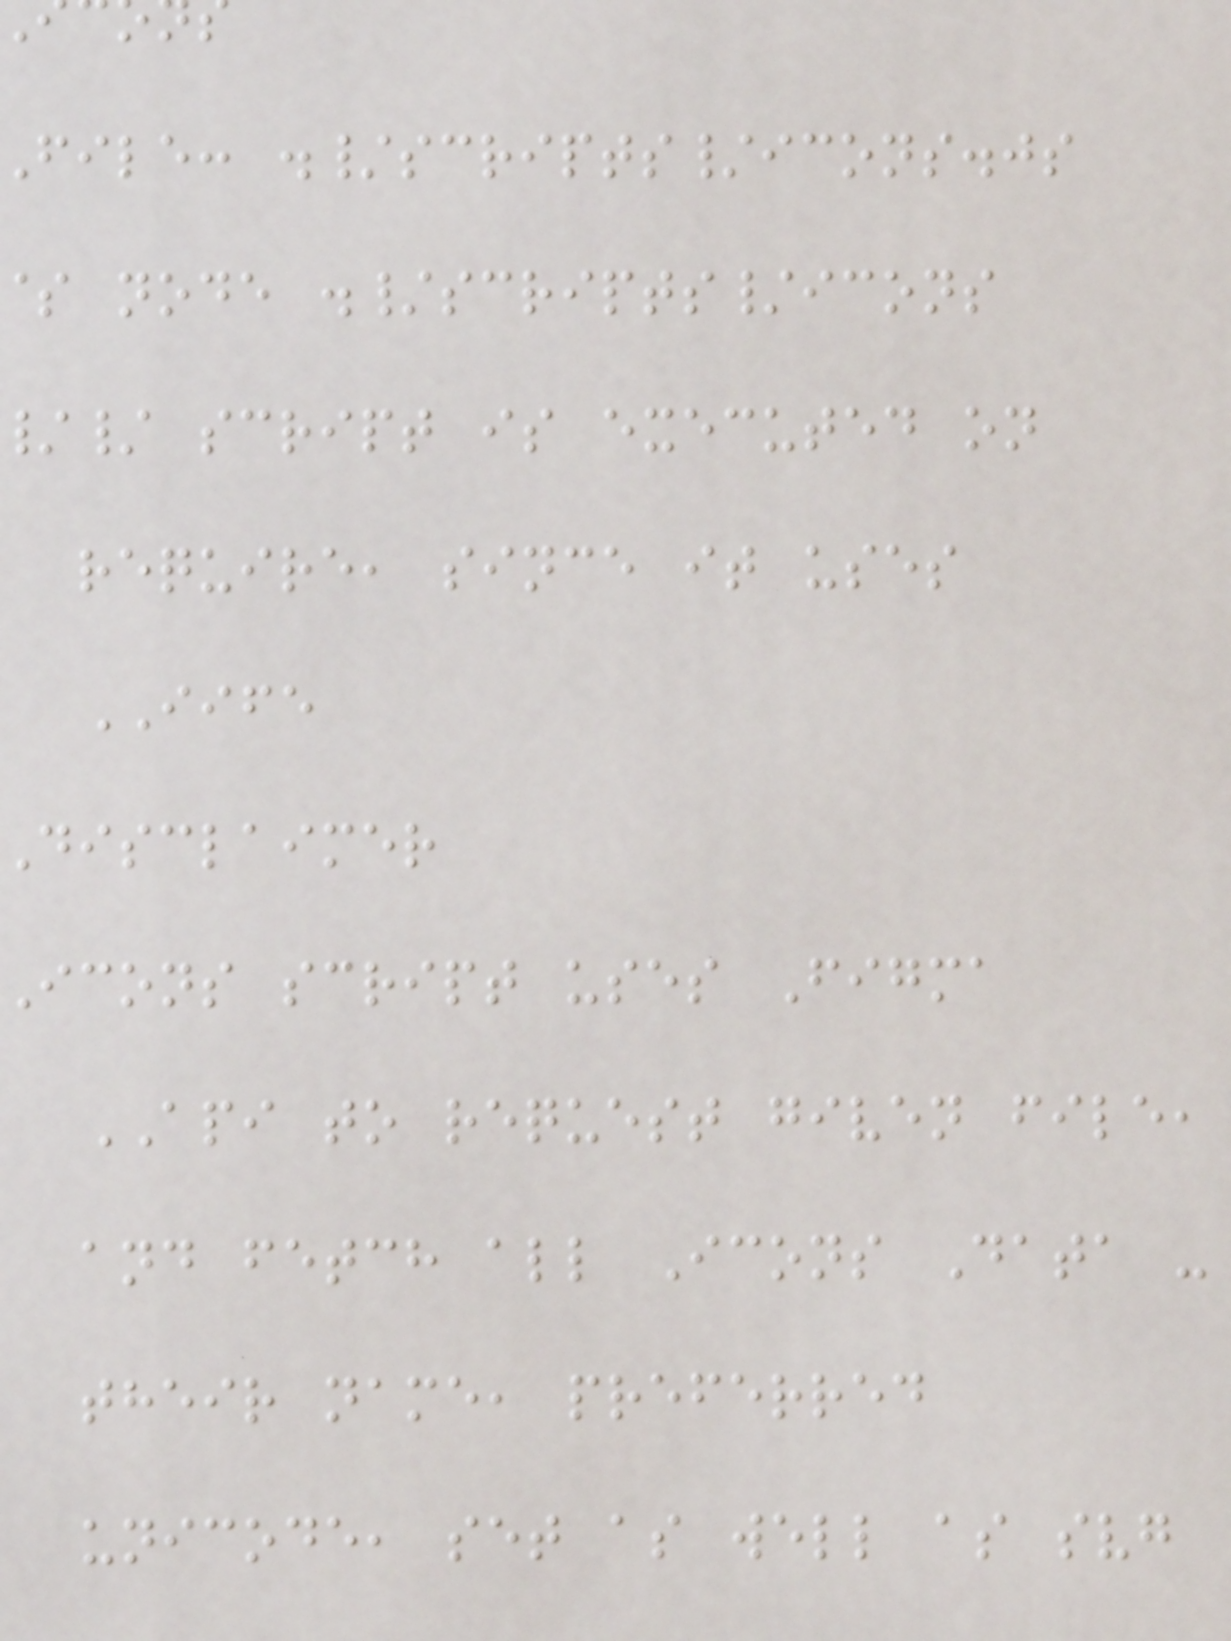file: ./scripts/icons.js
node ./scripts/icons
/ script is executed on
require, since it uses
IIFE
disclaimer
icons script uses Figma
API to request given file,
and fetch all Icons Data -
their name, preferred
unicode, set as well as svg
